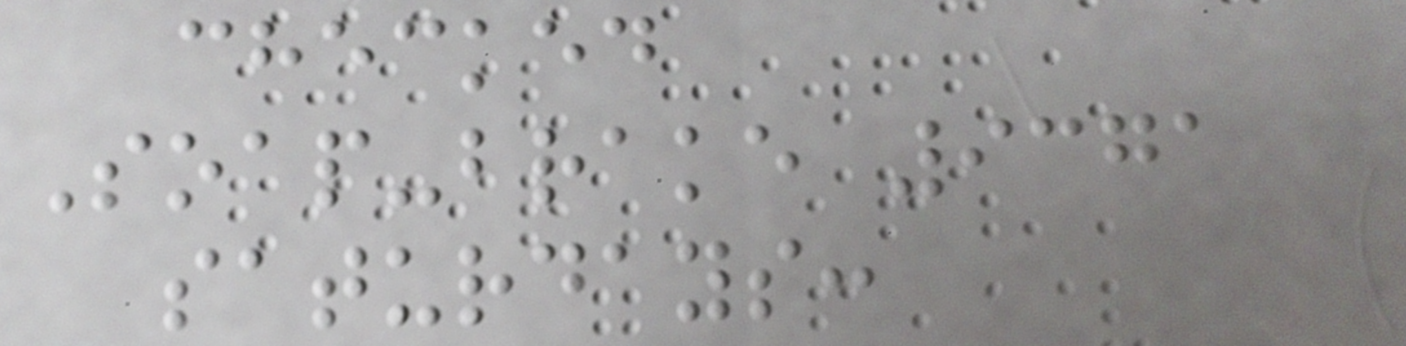checked
Soap-brake 9371
saturdays:
